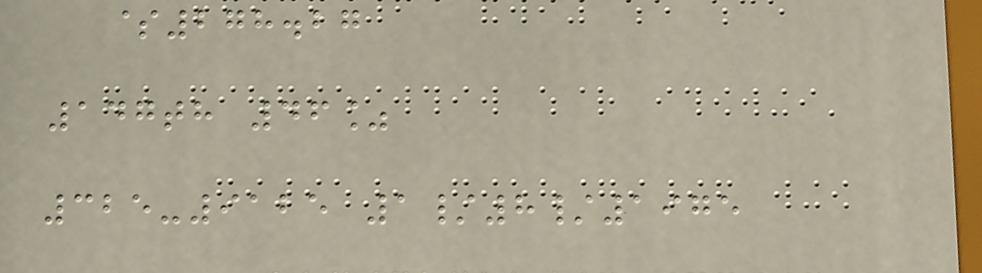$278.27
147th 46%
325-9125 1/8/1975
